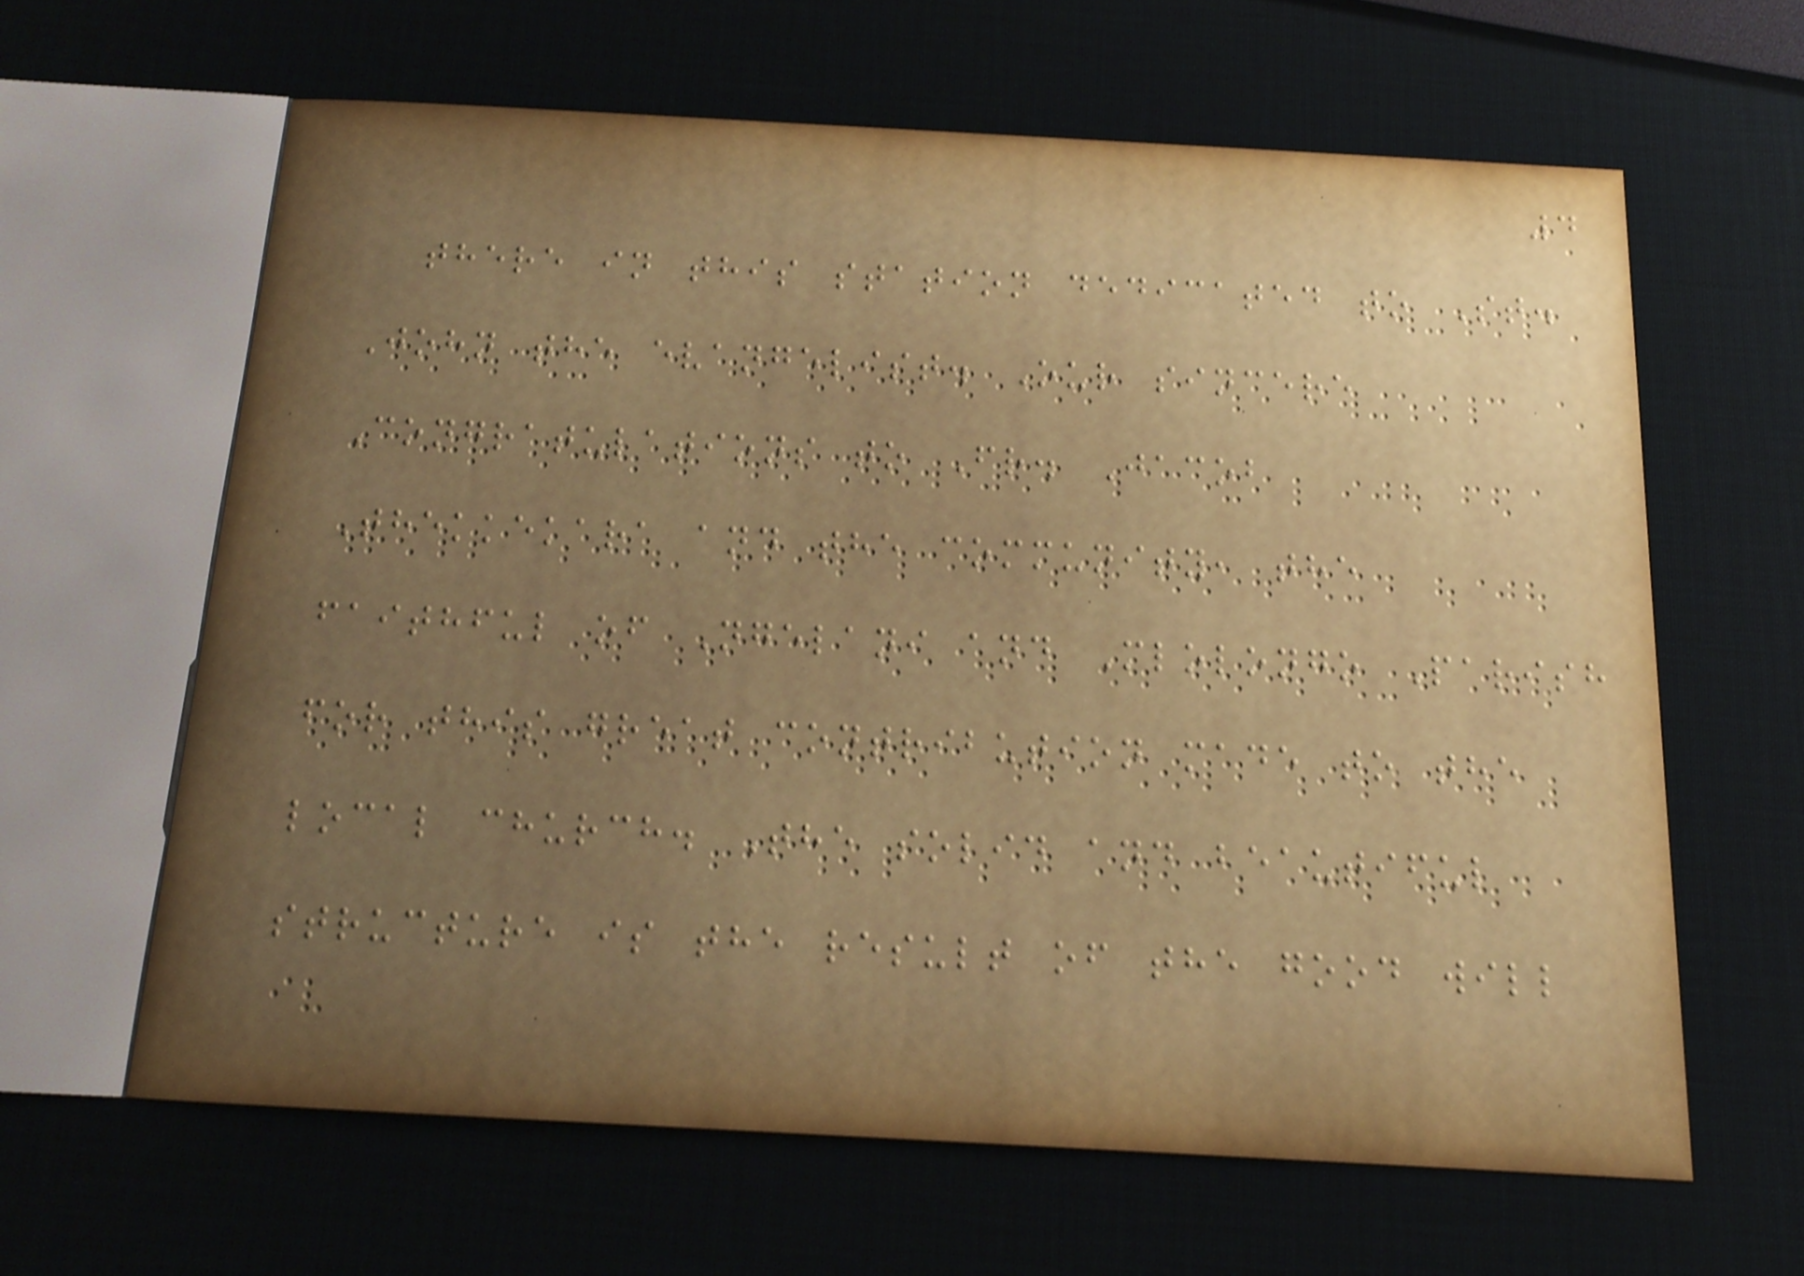4
there in this station dedicated to St.
John the evangelist. Our sincere
Congratulations to Fr. Jacob
Thekkekara and the community, the
faithful of Ngelani and Mlolongo Parish
for this great contribution made to the
local church. The solid and beautiful
structure is the result of the good will
